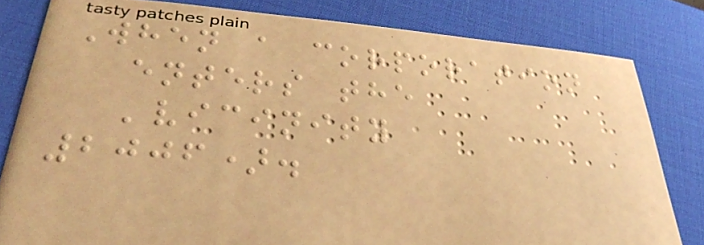When a corporation
enters the
'vicinity
2006).
